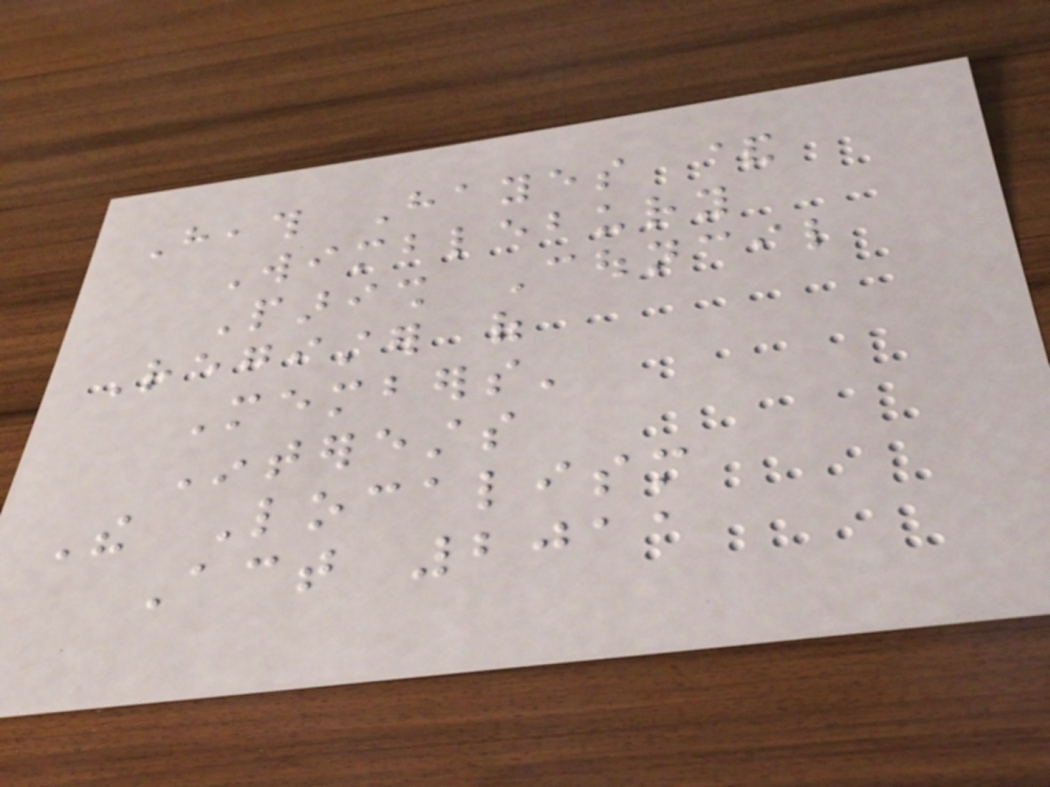Heath Hayes &
Wimblebury
Parish Council
Register of
Members'
Interests
The Localism
Act 2011
